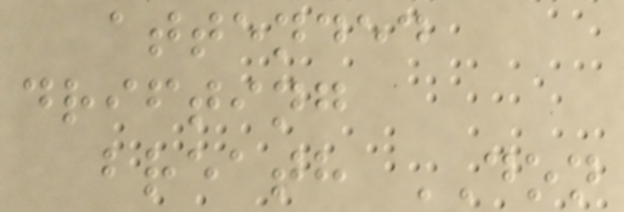attended
drifting
breath DON
